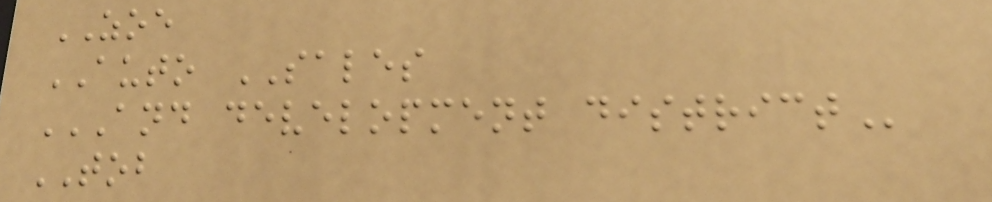ZOE
AUTO SALES
AND DEVELOPMENT DISTRICT
TOB
